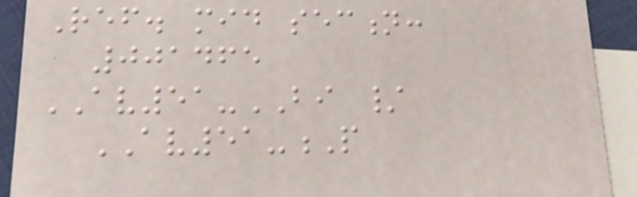Ref. mid section:
001465
AV51-BI /
AV51-P
